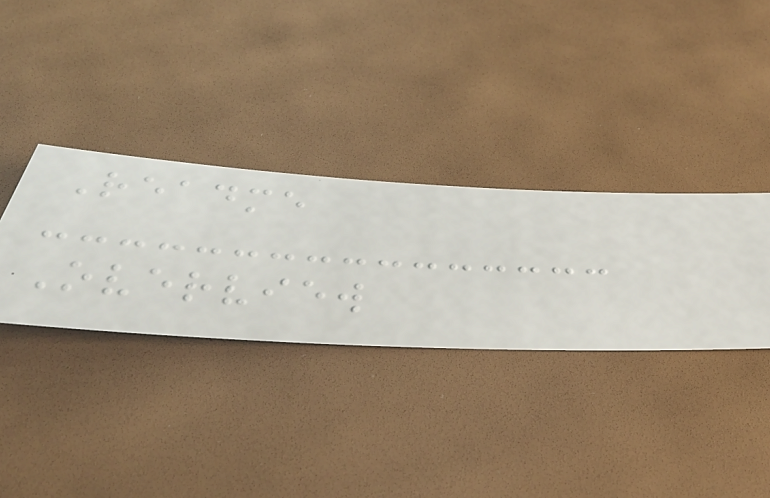Readme
Overview
